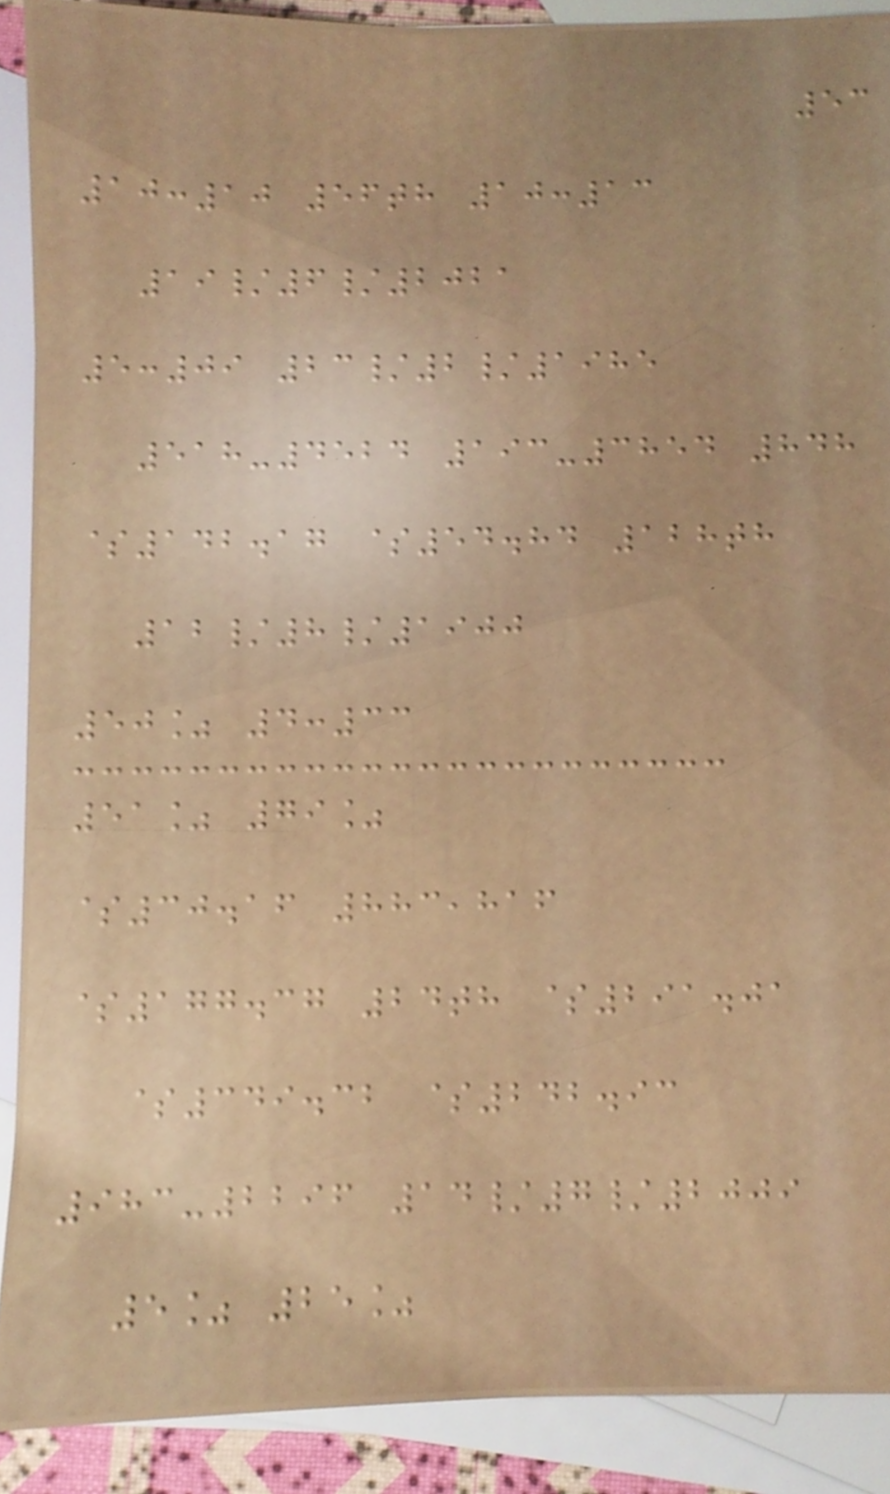53
10:10 56th 10:13
19/6/2021
5:09 23/2/1985
518-4524 193-3854 848
$142.17 $54.84 128th
12/8/1900
50% 4:33
51% 79%
$30.16 883,816
$177.37 24th $291.01
$349.32 $242.93
983-2296 14/7/2009
5% 25%
